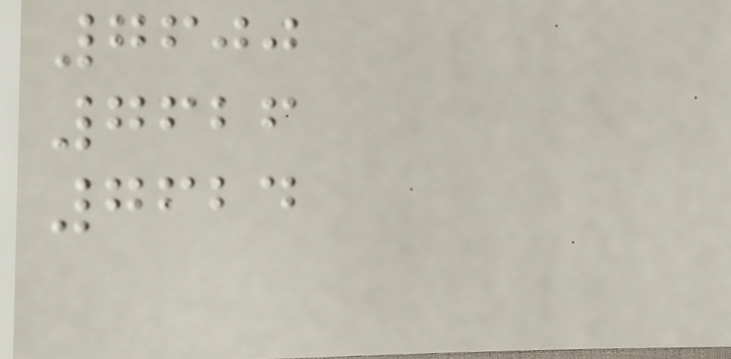7600
7626
7624
